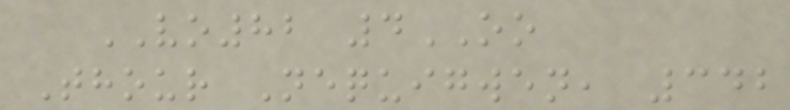VO82 4OO
Thour Nequigwen, 342
